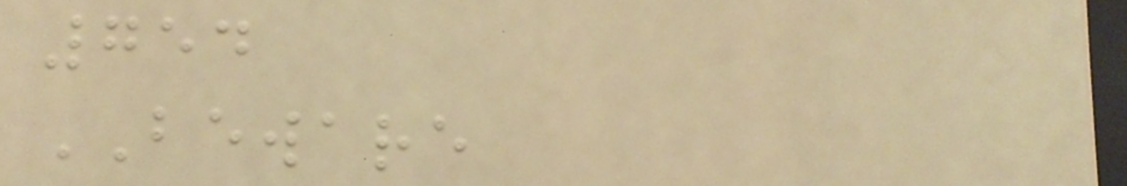754
BEWARE
